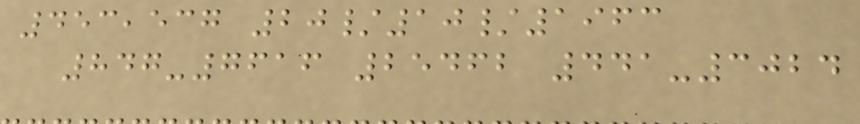453,537 20/10/1963
847-7616 25462 441-3024
